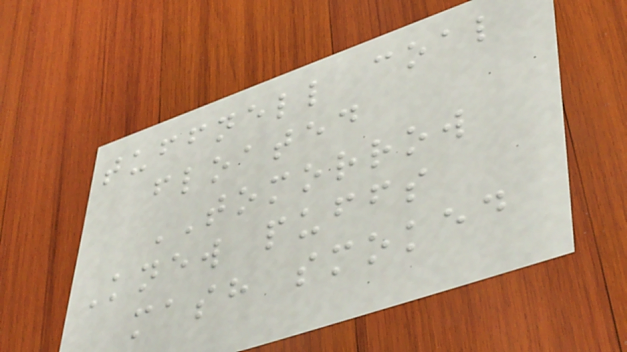tuffnell coal
floated
TOMORROW
Knew puffs
mash smoked
